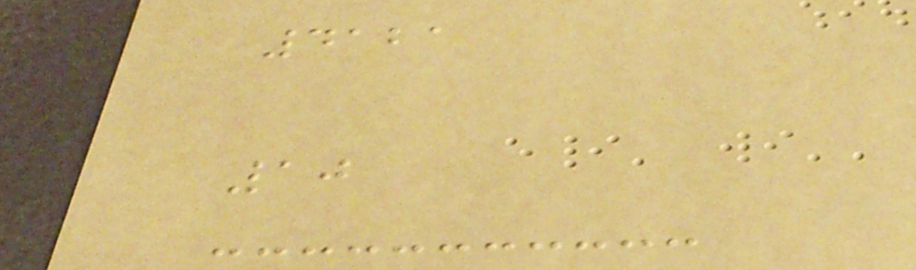4121
10
